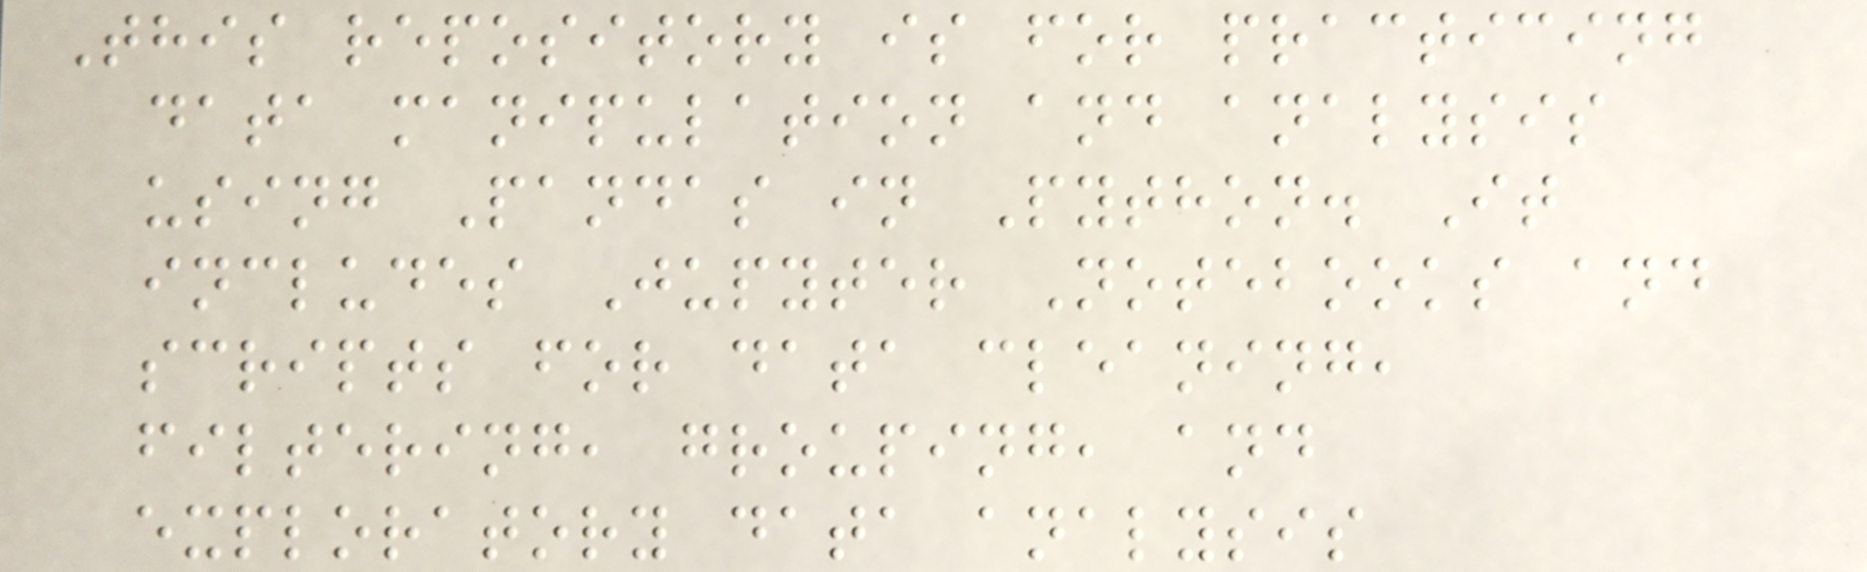This repository is for practicing
data manipulation and analysis
using Pandas in Python. It
includes Jupyter Notebooks and
scripts for data cleaning,
filtering, grouping, and
exploratory data analysis
